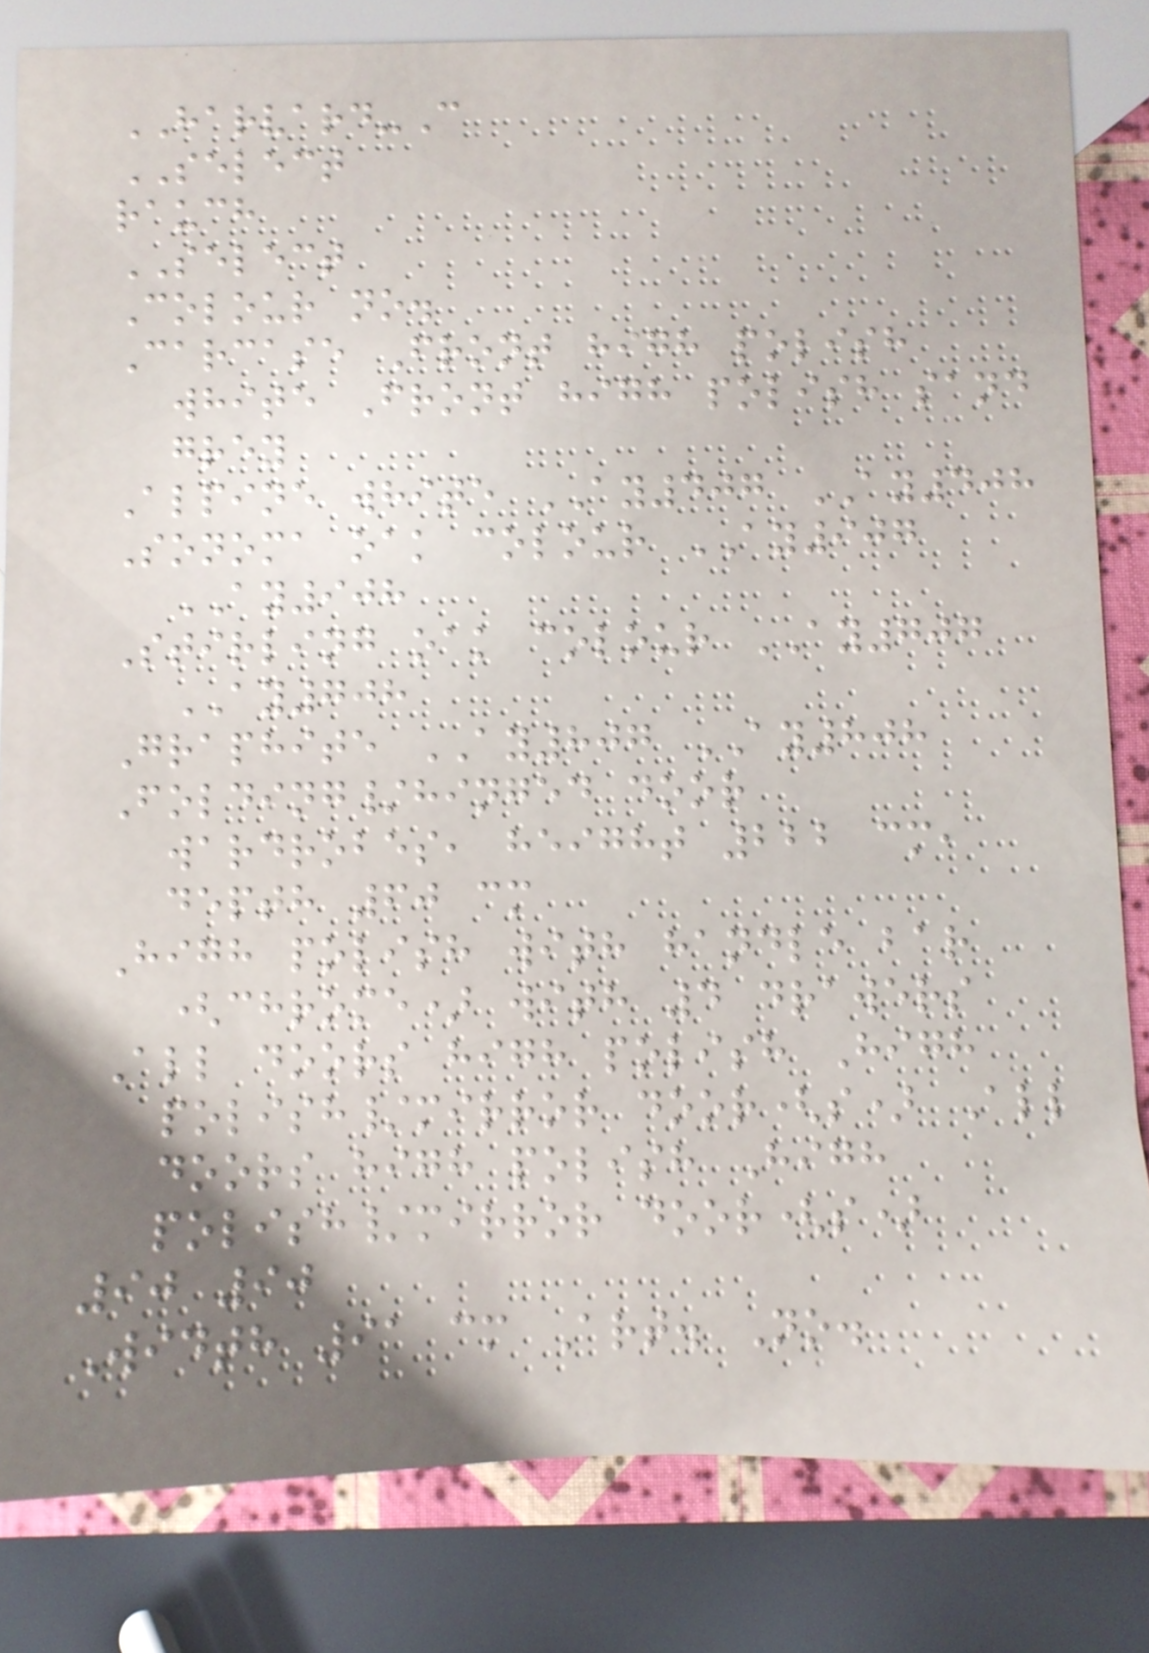HARVARD-C
SELECT
rauch
SELECT
Colour no.
Carcase Front high polish
white Front high polish sand
grey
Alpine white AY407 AY408
Sonoma oak colour AY907
AY908
Stirling oak colour AY707
AY708
Graphite AY807 AY808
Folding/hinged door
wardrobes, height 222 cm,
depth 60 cm
High polish with handle bar
(chrome) with 4 drawers
All doors high polish High
polish/mirror door(s) All
doors high polish High
polish/mirror door(s)
90 90
Width 91 cm Art. No.
